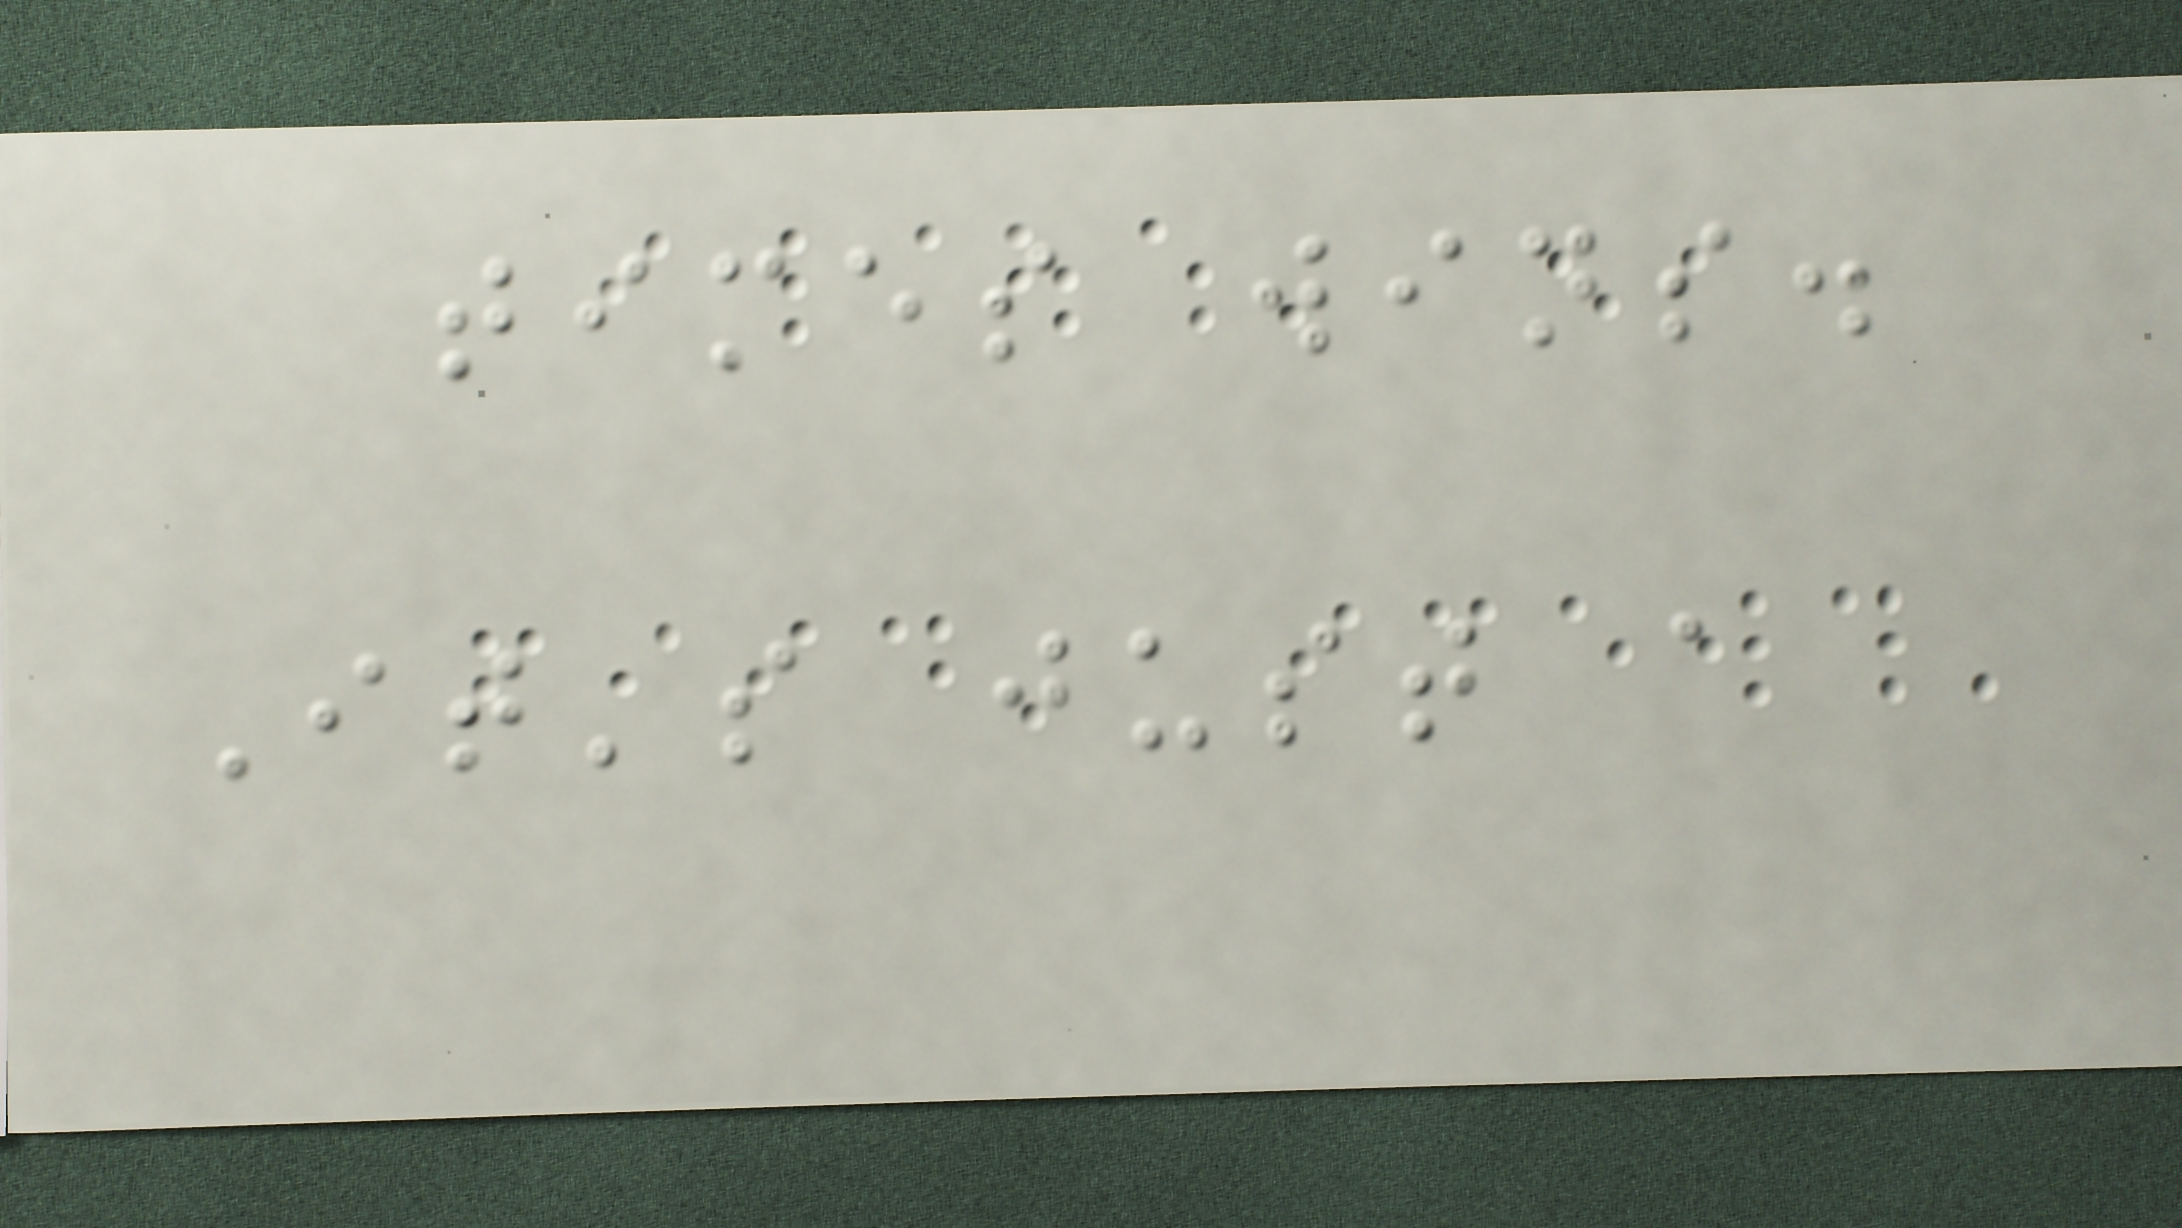times wins.
It's just a
